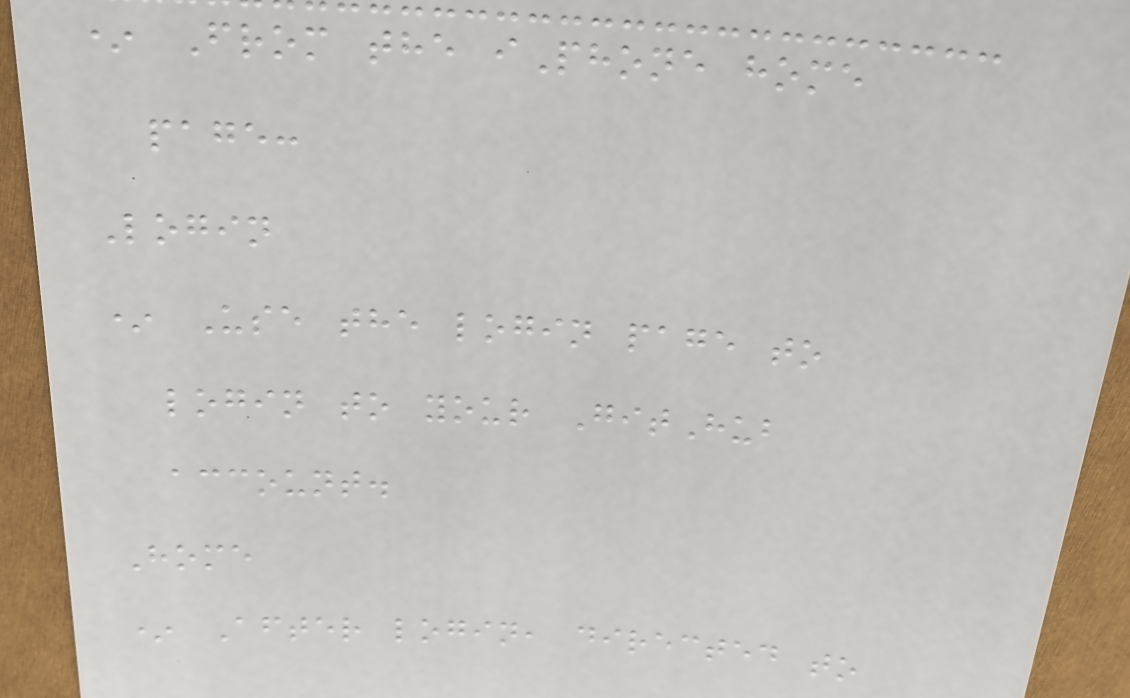* From the iPhone home
page:
Login
* Use the login page to
login to your GitHub
account.
Home
* After login, directed to
